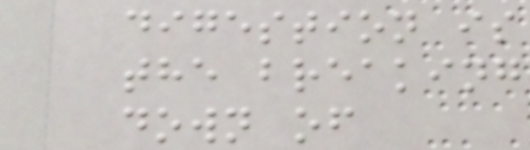digestion is
the breaking
down of
